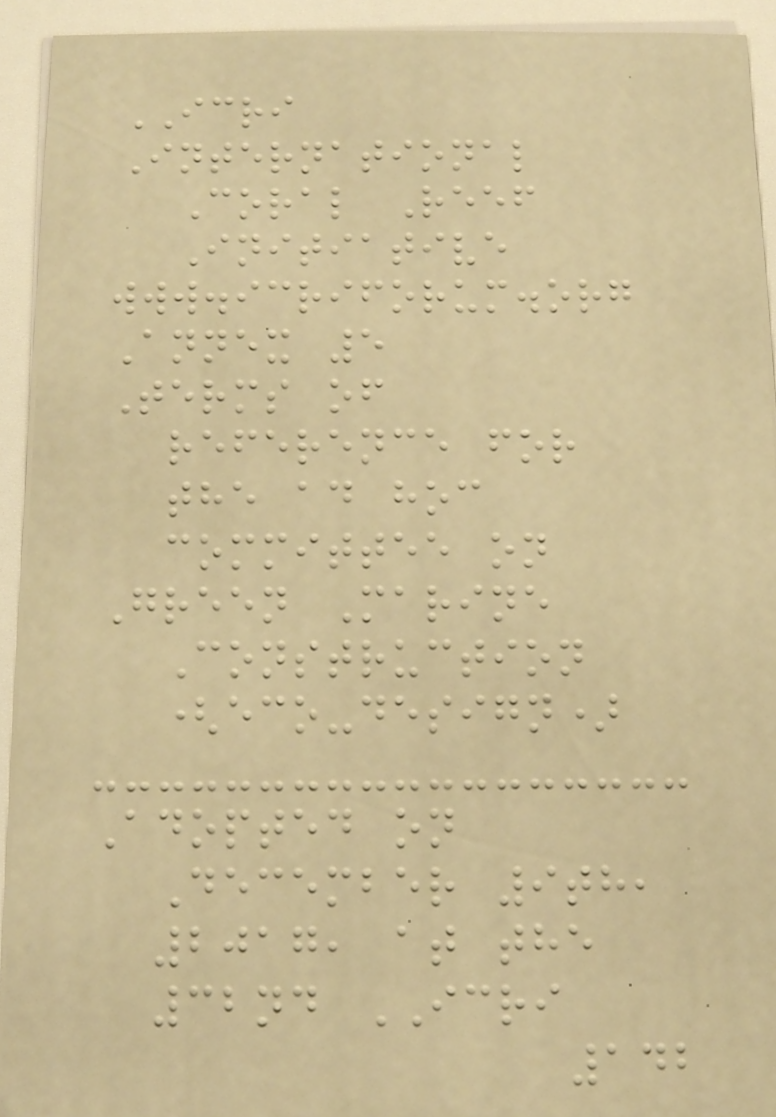ICRI
International
Coral Reef
Initiative
www.icriforum.org
Annex 5
Terms of
reference for
the ad hoc
committee on
Green Marine
Construction
(eco-design)
Adopted on
December 9th,
2017, at the
32nd ICRI
142
